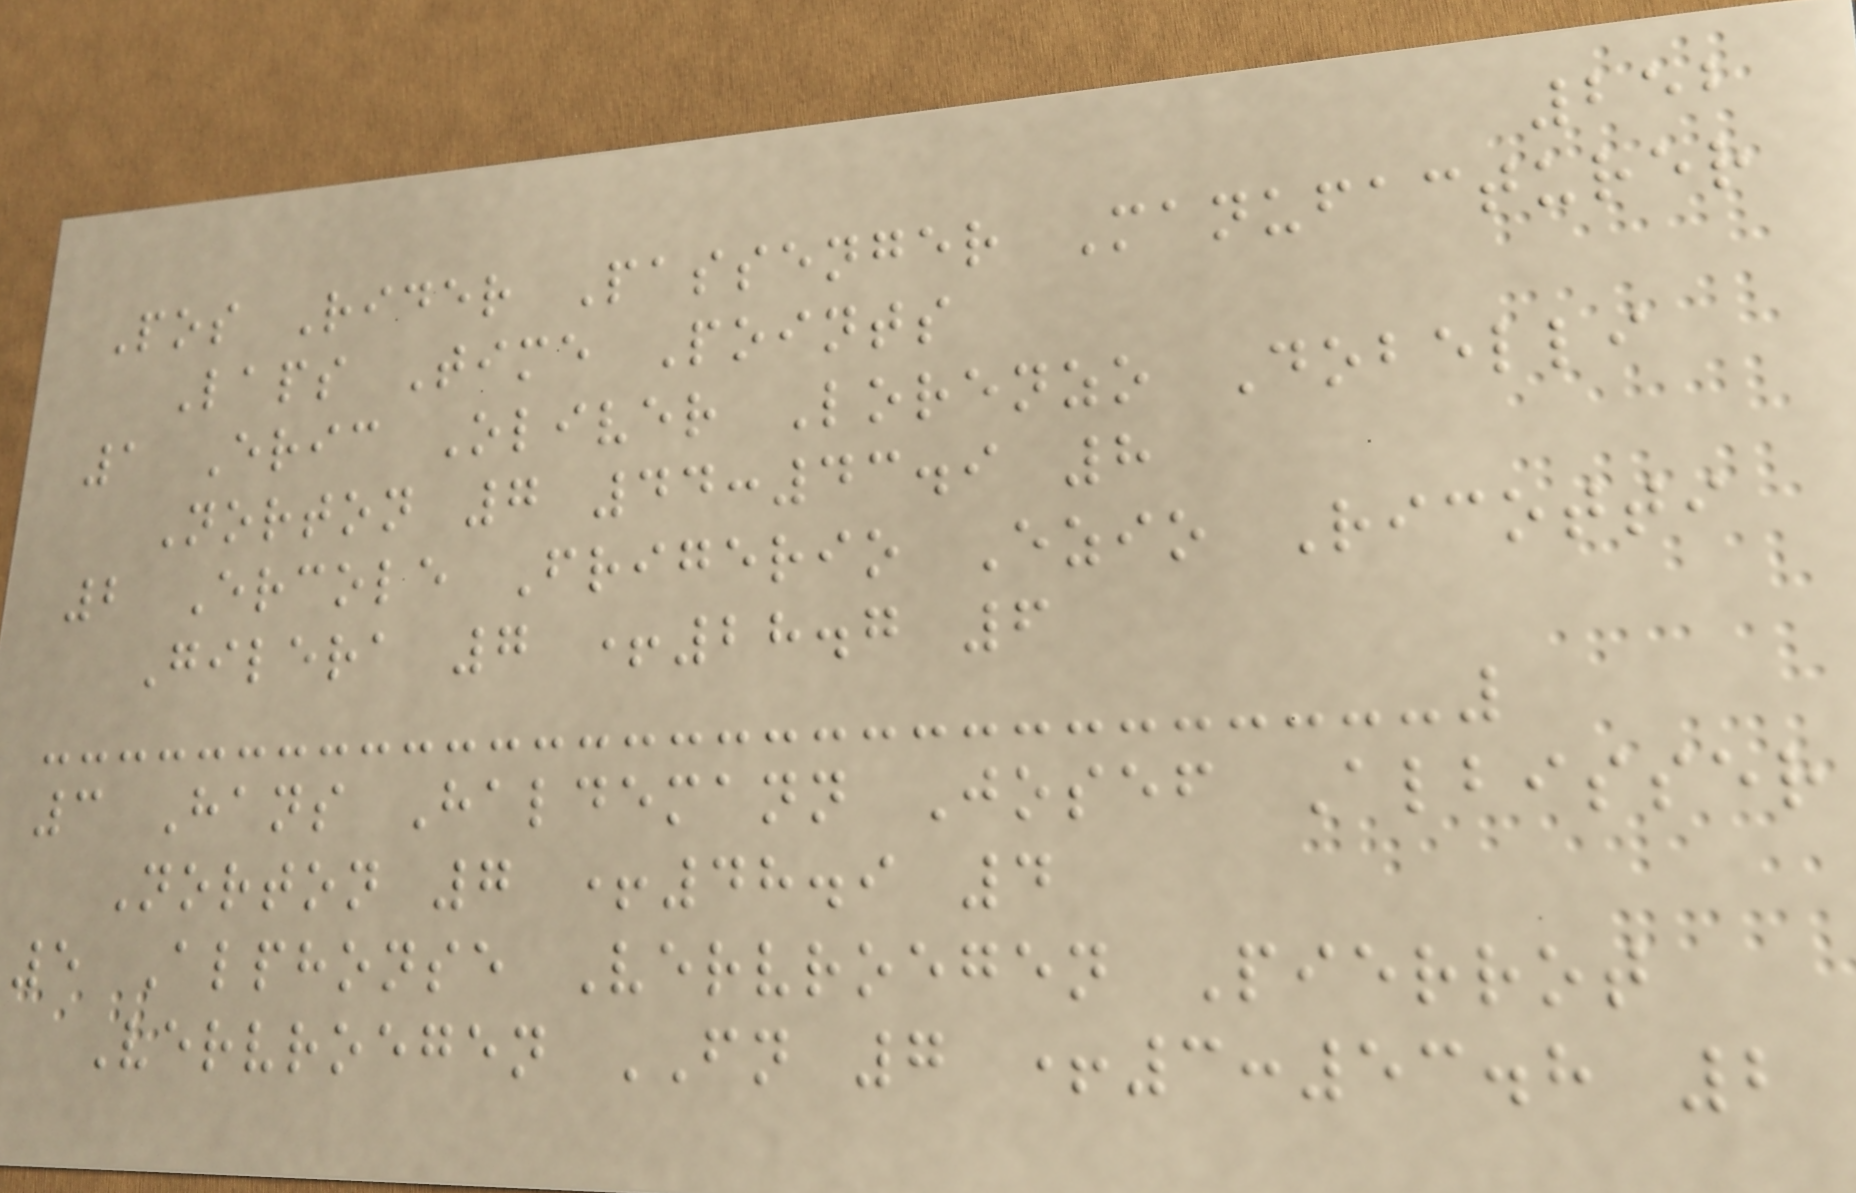252
Pos Rider Passenger Manufacturer
Laps Time Points
1 Eric Oliver Lorenzo Dobelli
Norton 7 44:43.9 8
2 Ercole Frigerio Ezio Ricotti
Gilera 7 +28.7 6
3 Hans Haldemann Josef Albisser
Norton 7 +48.9 4
5 Alphonse Vervroegen Pierrot
Vervroegen FN 7 +3:53.8 2
